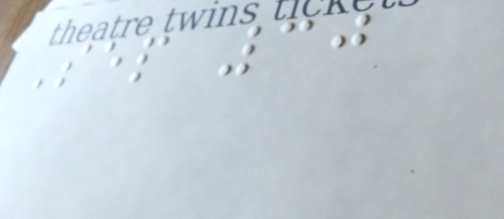Sep 30
